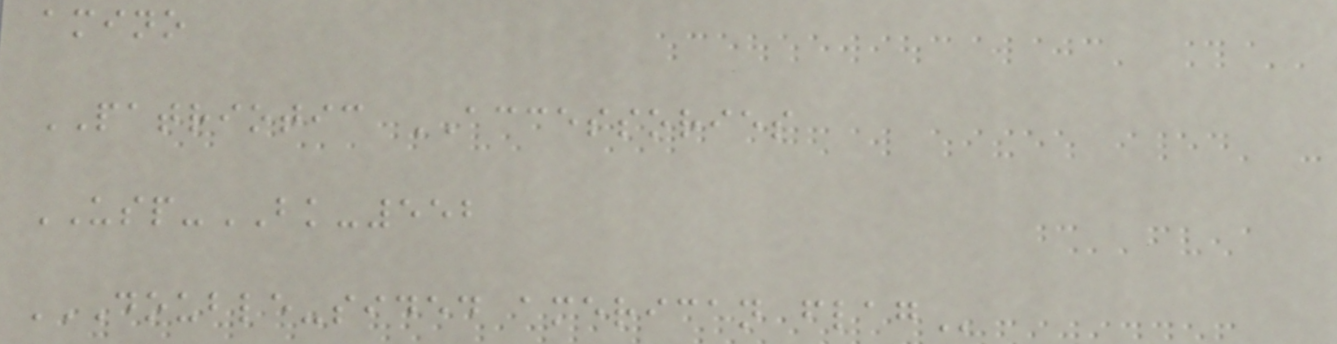amino
PATRIOTIC ACCESSORIES
USP-BK-552
DOUBLE-SIDED AMERICAN FLAG
